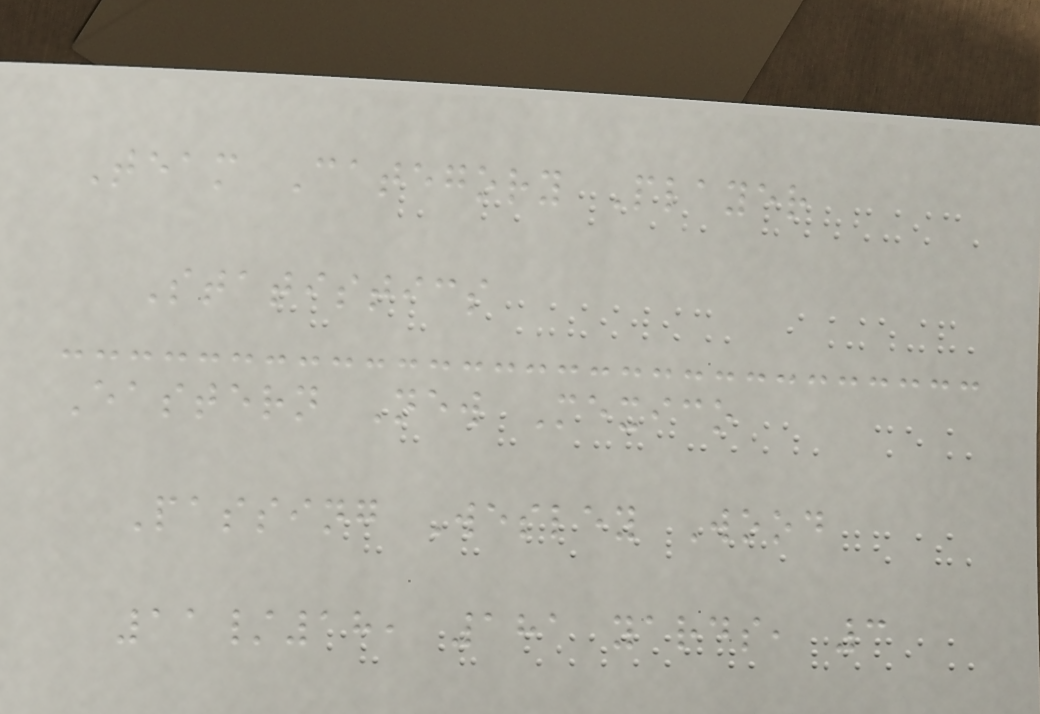Team Category Player
Statistics
Eastern New Mexico
Passing Wesley Wood
11/18, 181 yards, 3
